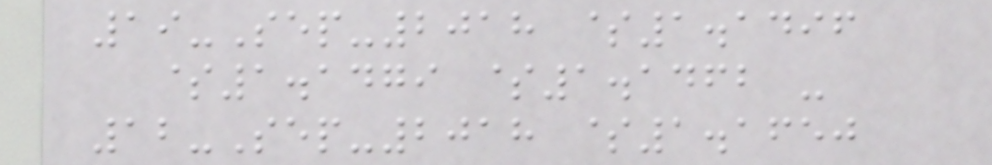19-Sep-2018 $1.1496
$1.1479 $1.1462 -
12-Sep-2018 $1.1650
